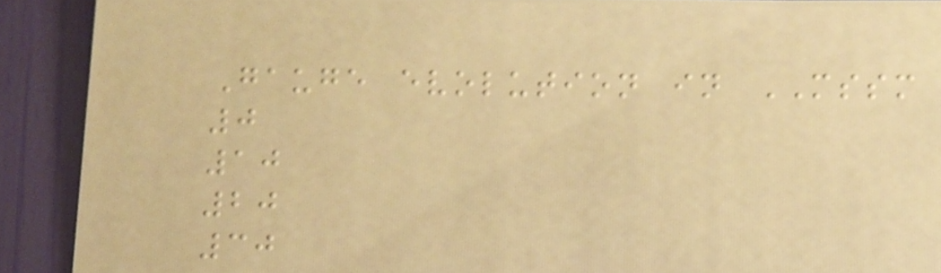Gauge evolution in MSSM
0
10
20
30
